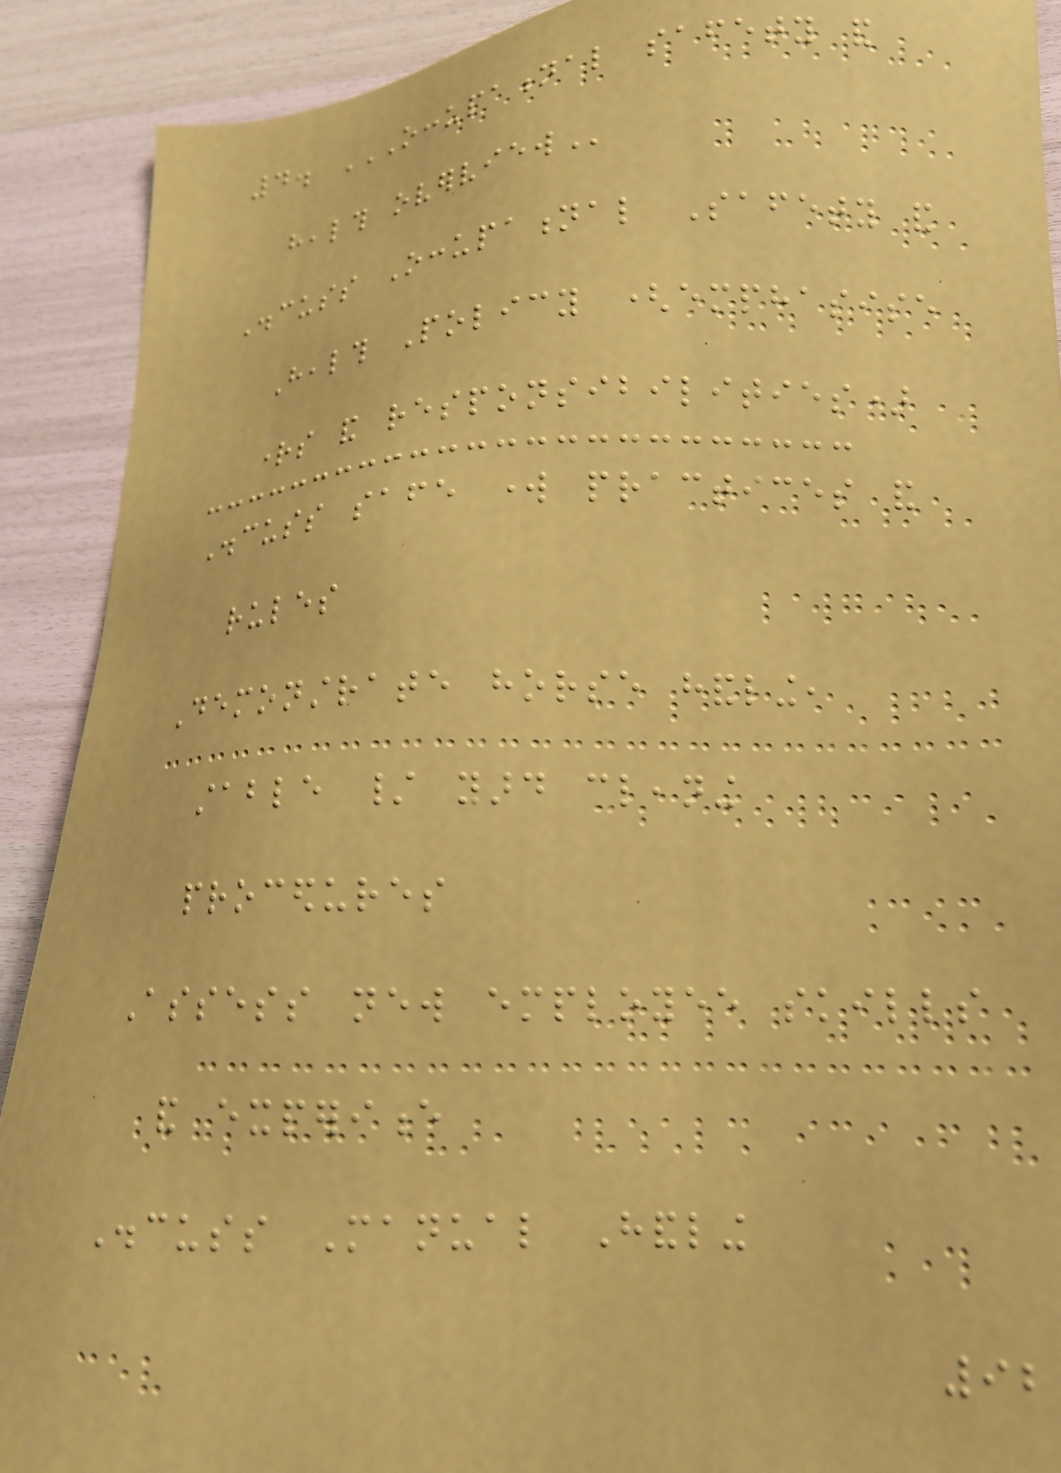4. OCCUPATIONAL SAFETY AND
HEALTH OVERVIEW
Discuss Occupational Safety and
Health Policy (emphasise
rights and responsibilities)
Discuss safe work practices and
rules
Demonstrate horse handling,
stable / yard cleaning
procedures
Assess new employee skills
and experience
Discuss Manual Handling
92
